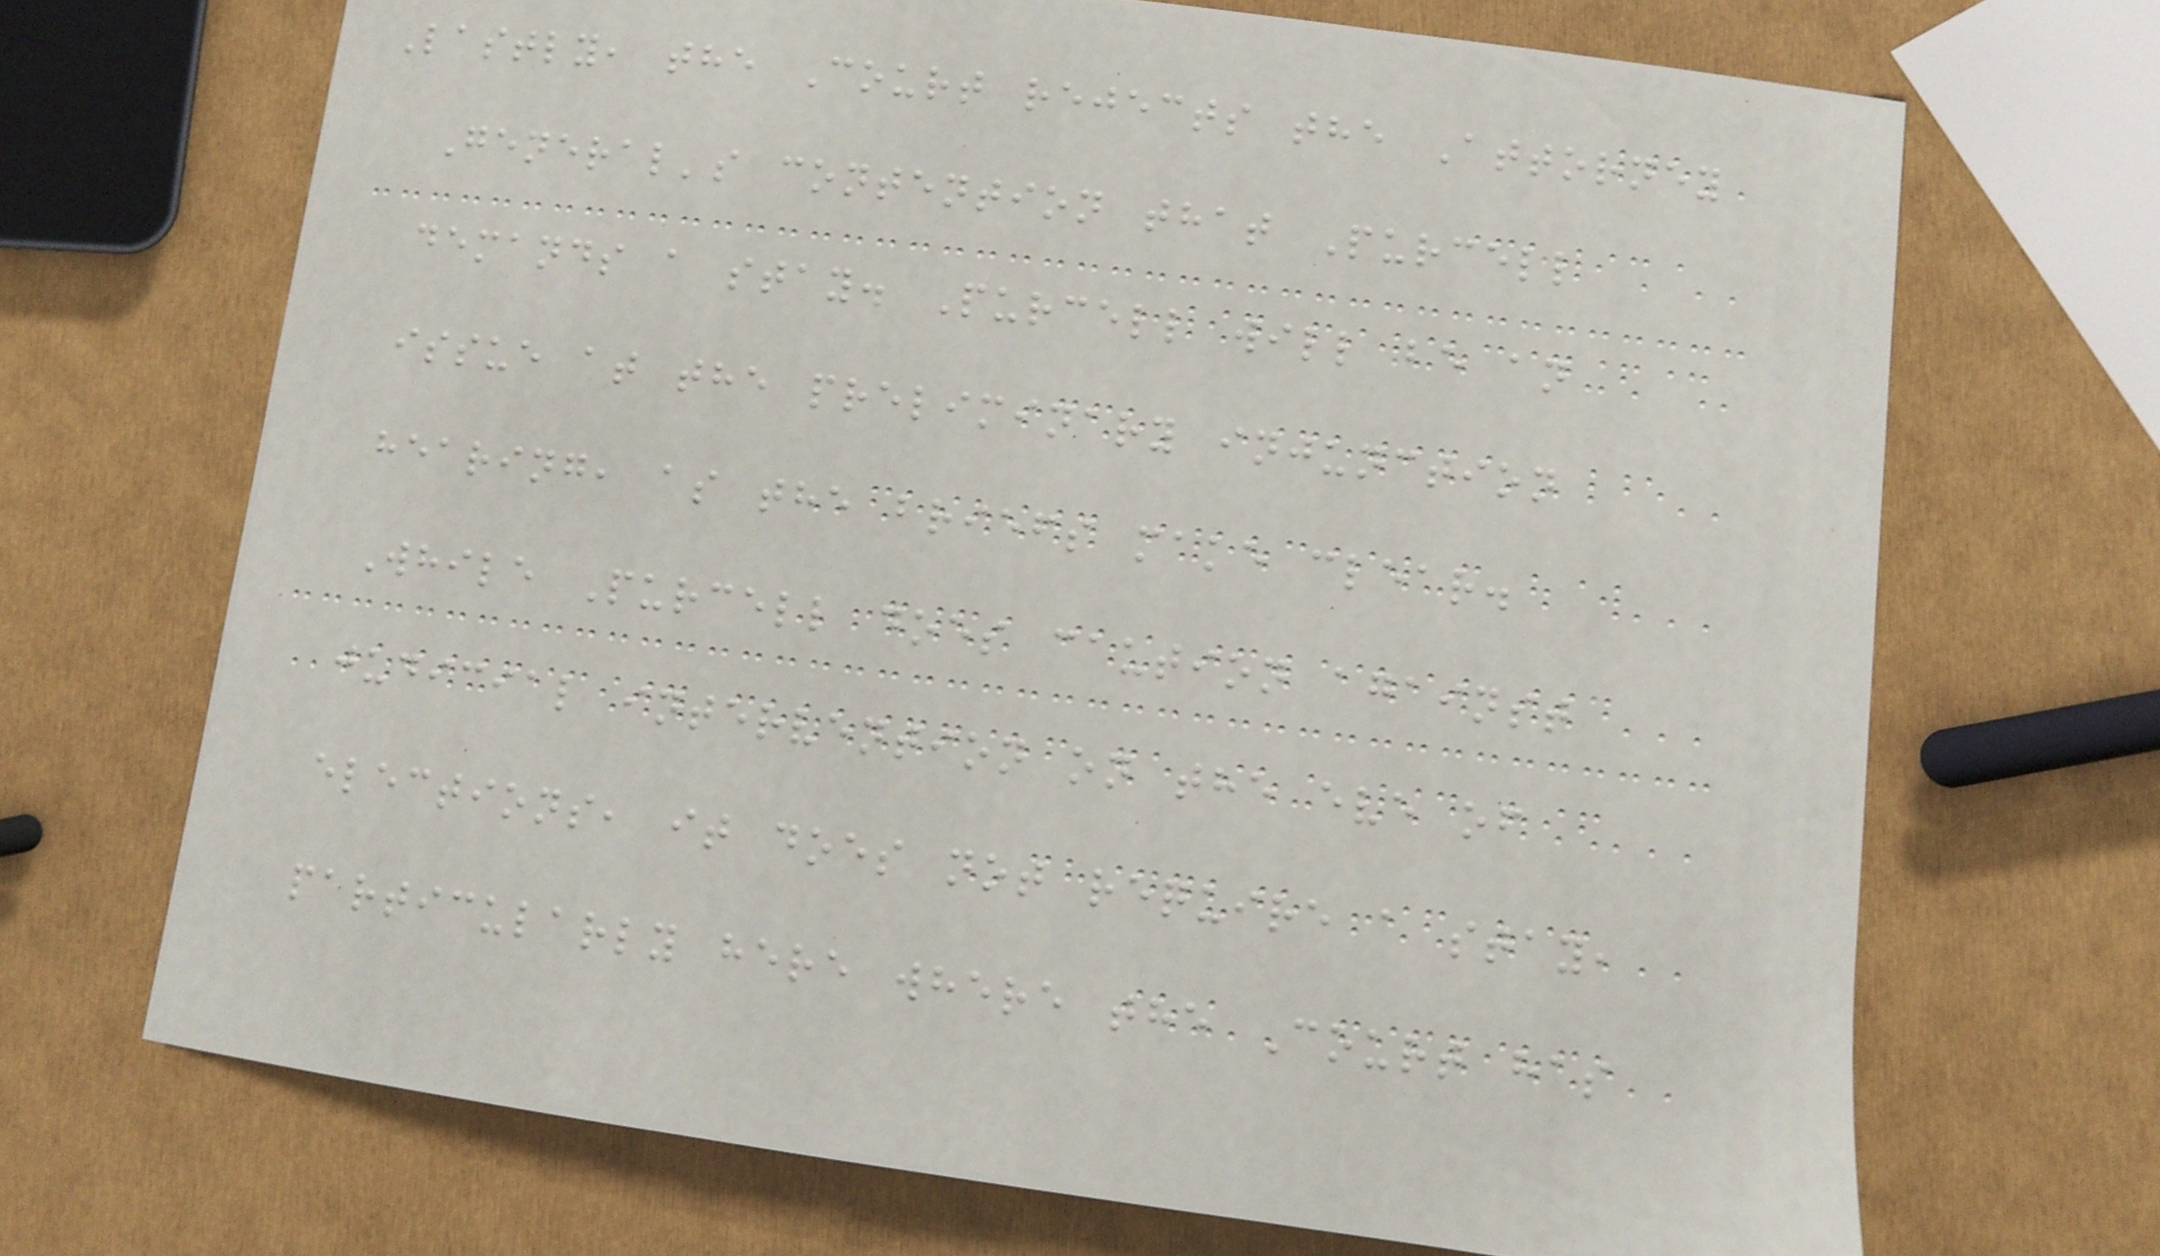Lastly, the Court rejects the Attorney
General's contention that Purcell
demands a stay. Purcell will be an
issue at the preliminary injunction
hearing, as the briefs make clear.
While Purcell does caution against
judicial intervention on the eve of
elections, it does not require a stay,
particularly here where the Court has
